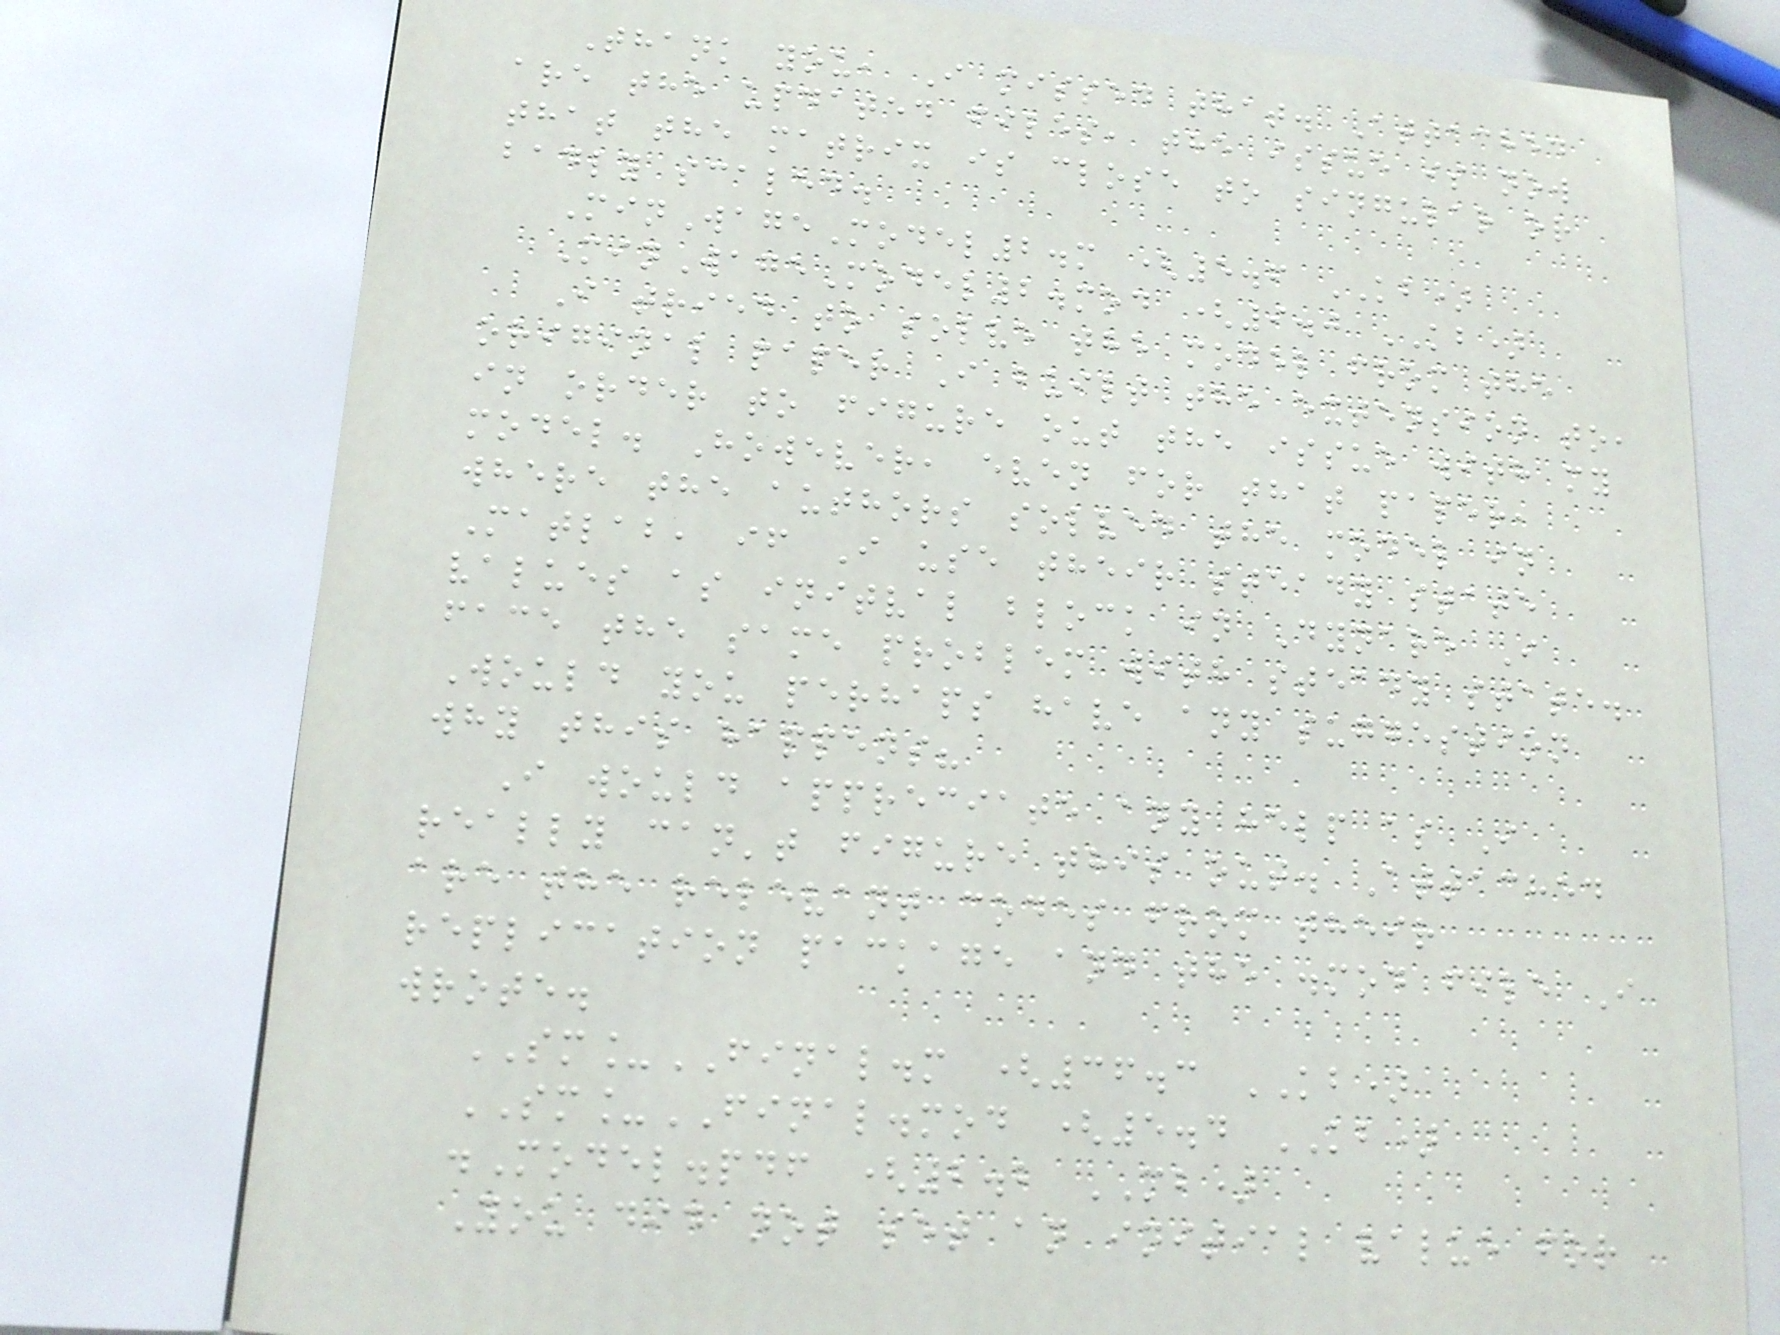Thank you, I missed that. Attached
are the updated files, the issue is now
that the matrix is close to singular or
badly scaled.
MinWageModel2.m (5.6 KB)
MinWageModel2.mod (9.0 KB)
I tried to solve the model from the
original paper I built the extension to,
in order to figure out the issue with my
model. However, even for that paper,
where the authors solved the model in
Matlab, if I use their steady state
values as initval block in Dynare I
face the same problem with steady state.
Would you perhaps have any suggestion
why this happens?
I would appreciate any help as I
really can't figure this out. Attached
are the relevant codes from their
replication package and the .mod file I
wrote.
SM_FINAL.m (36.3 KB)
SM_FINAL.mod (5.4 KB)
.Model.pdf (2.2 MB)
You did not set an initial value for
